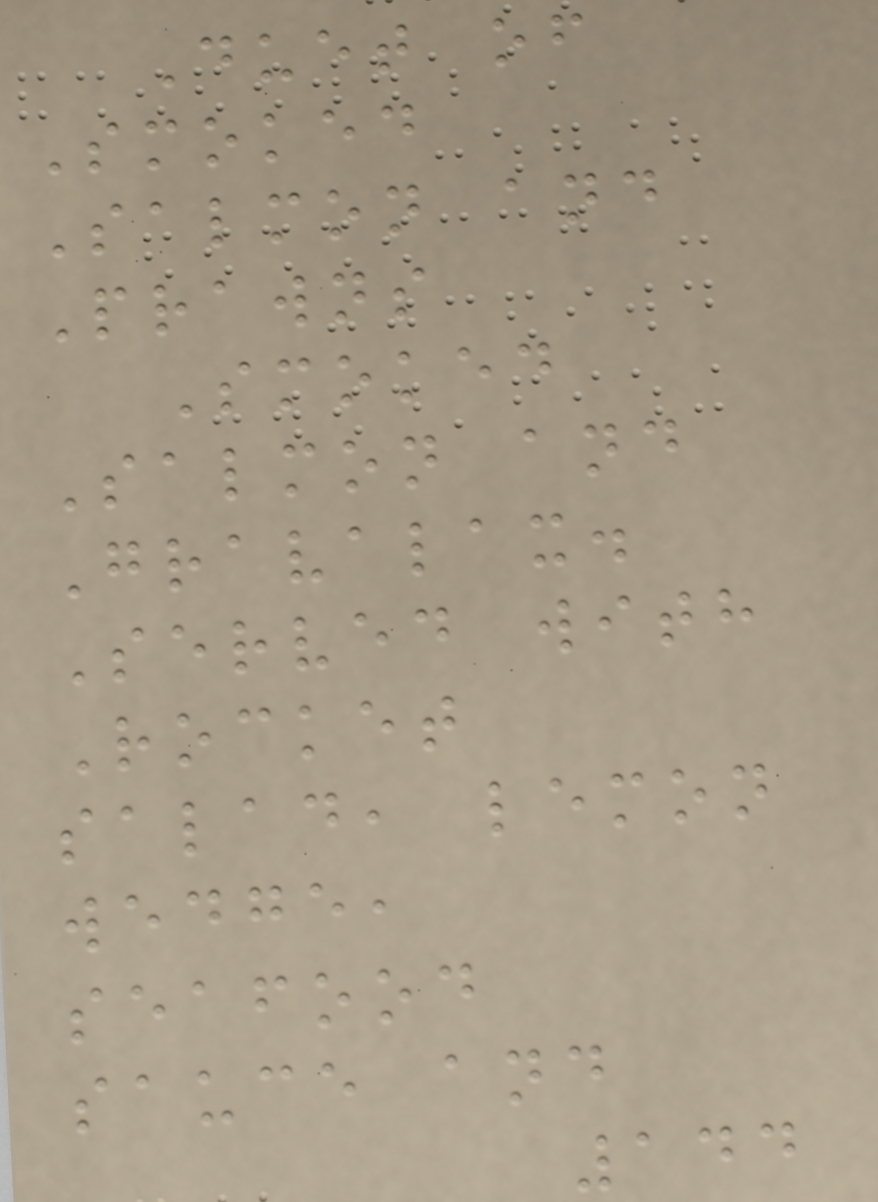Duet of
Smoked
Salmon and
Prawns
Smoked
Salmon and
Gravalax.
Served with
Rocket
salad, lemon
wedge,
seafood
sauce and
144
